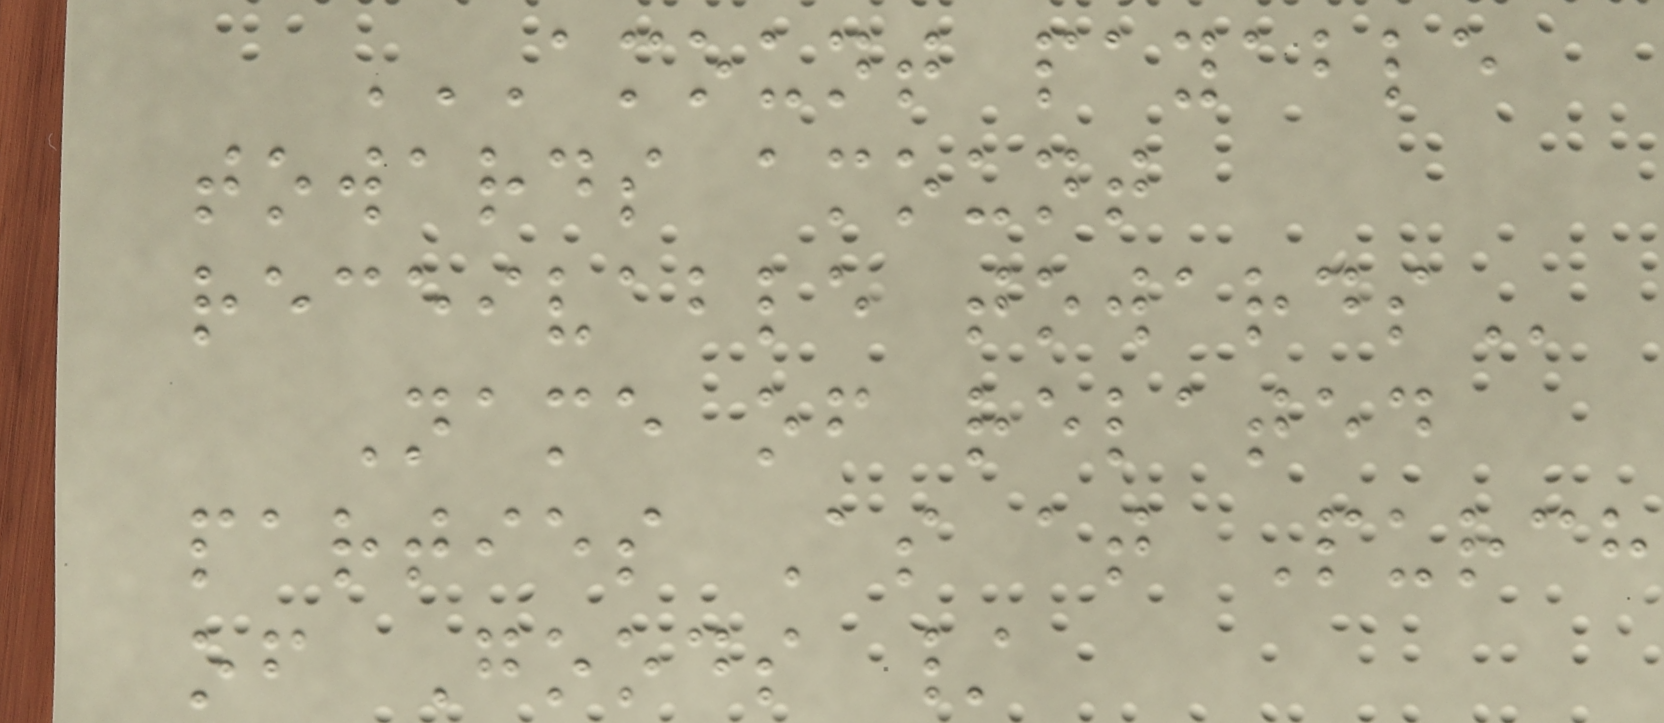AMOUNT PAYABLE
TOWARDS AMOUNT
RECEIVABLE TOWARDS
Name of related
parties As at Purch
of Goods /
